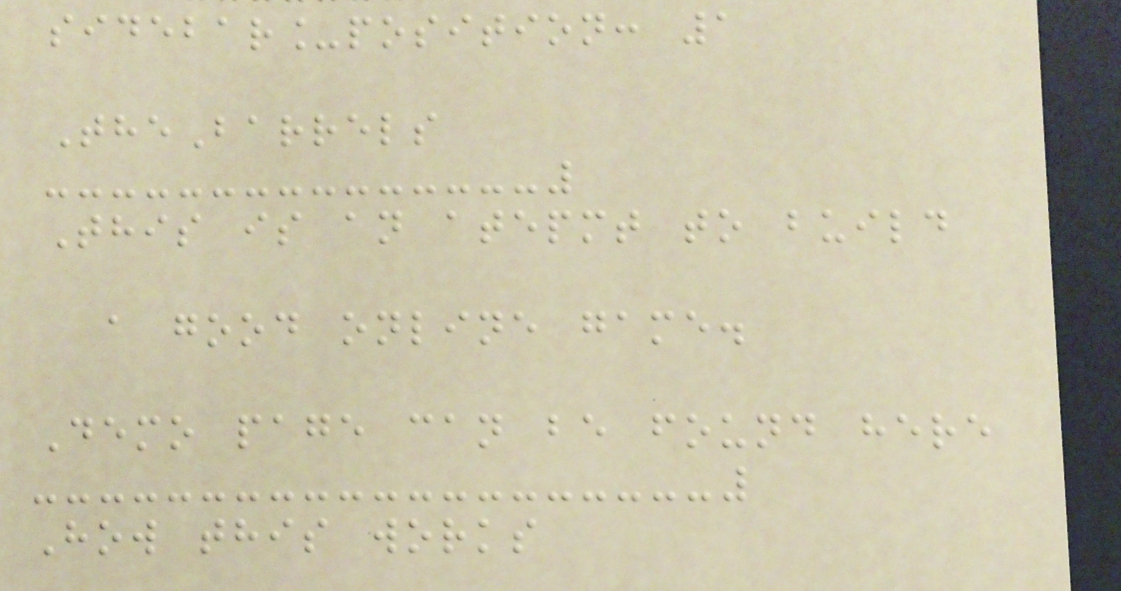sidebar_position: 1
TheBarrels
This is an atepmt to build
a good online game.
Demo page can be found here
How this works
